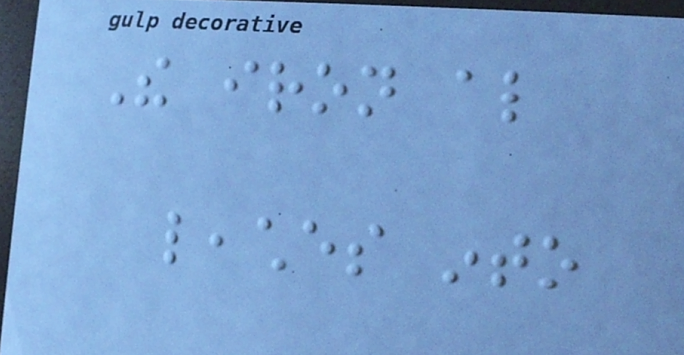The iron also
leaches into
